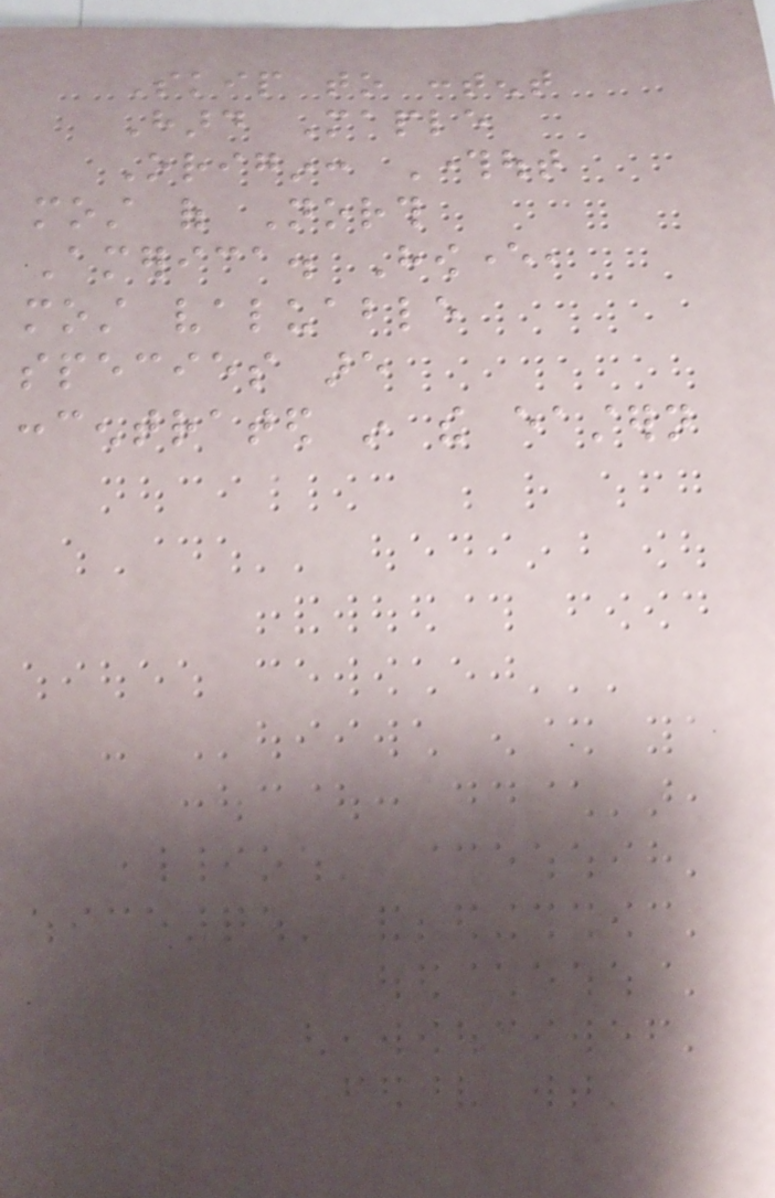Skip to content
Hard Maple
Origin: Throughout
most of North
America. However,
most valuable
species are
concentrated in the eastern
